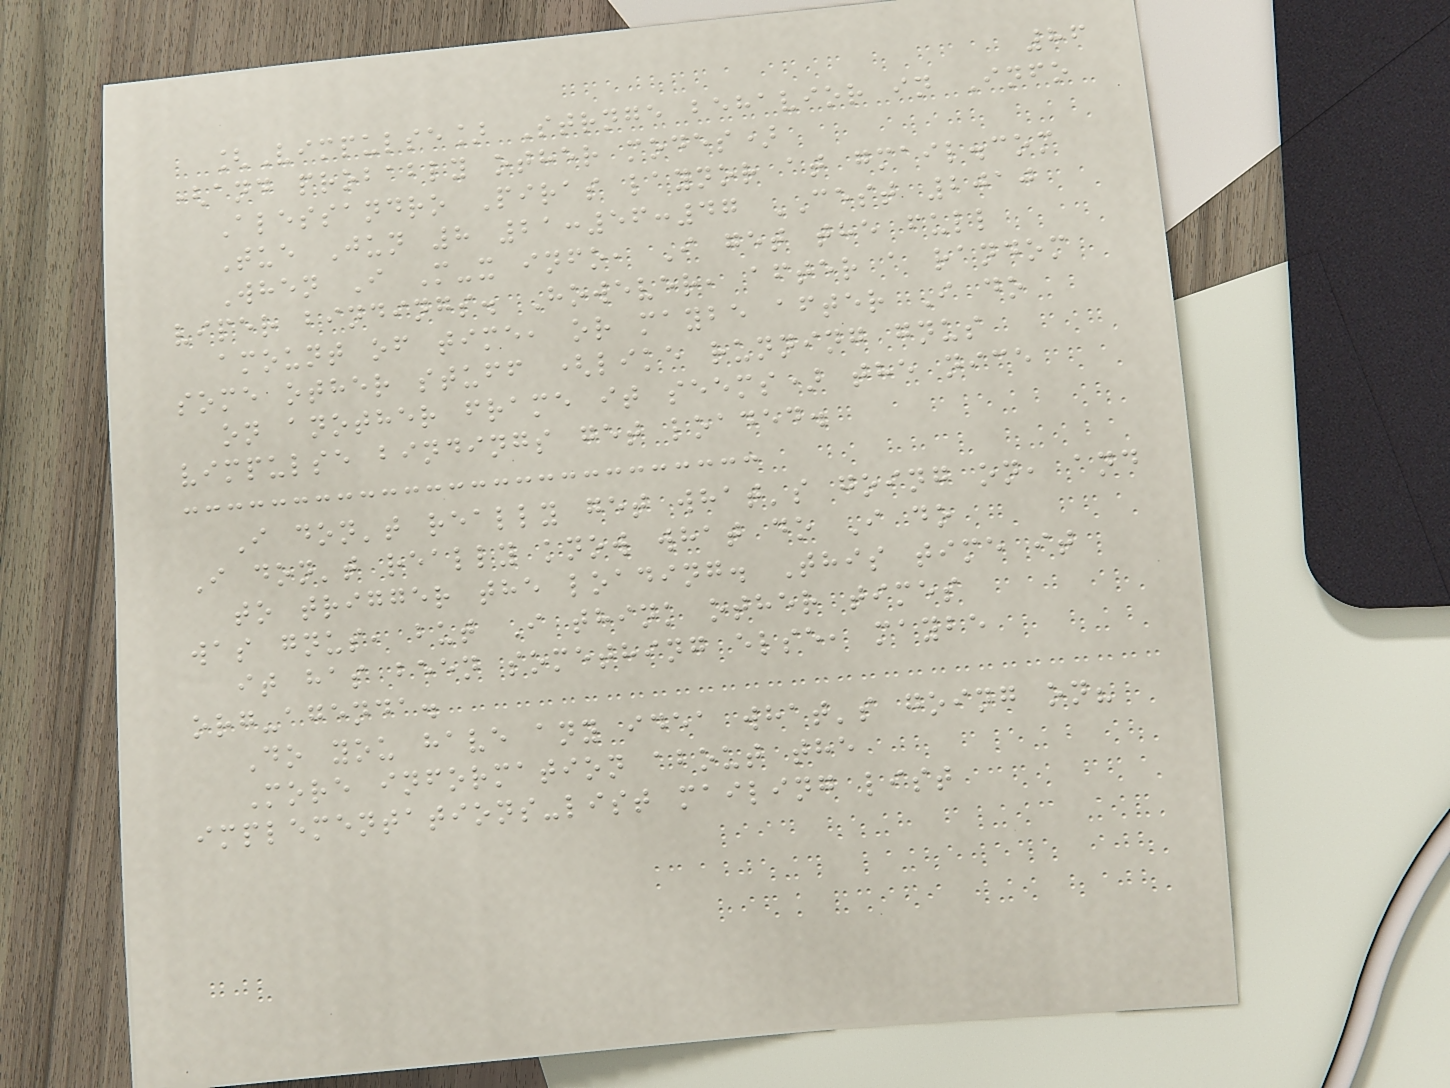86
[Vimpulse] Strnge behavior in Info
(and probably other modes)
Alessandro Piras laynor at gmail.com
Tue Jun 8 21:56:47 CEST 2010
When I M-x info, I get the full
viper bindings. However, after a random
amount of time, or maybe after I do
some other stuff (like running gnus
on another frame it seems) the nice
vimpulse bindings get loaded.
I don't really get what's going on, and
I don't really know what do I do
to trigger the loading. This time it
was gnus, but I think other times
it has been something else, maybe
org-agenda.
Do you have any idea what's going on?
More information about the
implementations-list mailing list
